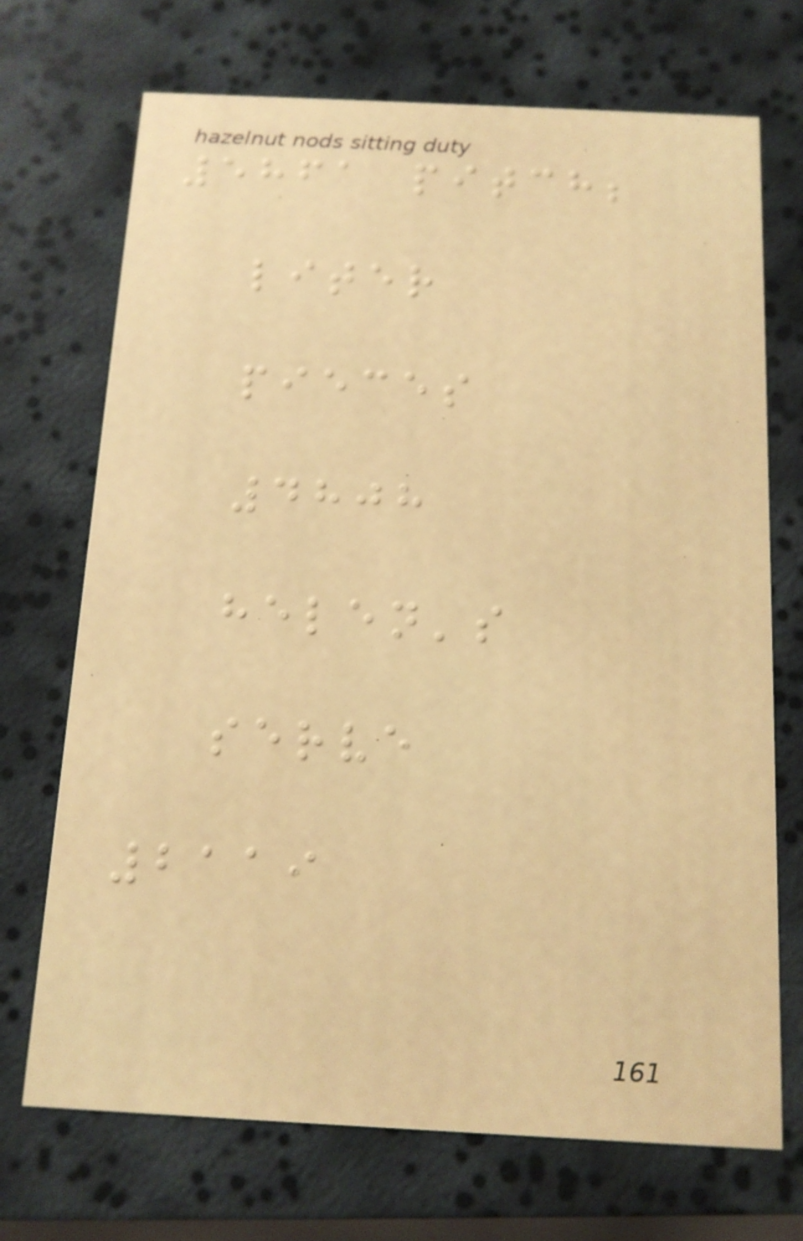5861 pitch;
liter
pieces
4808
helen's
serve
2119
